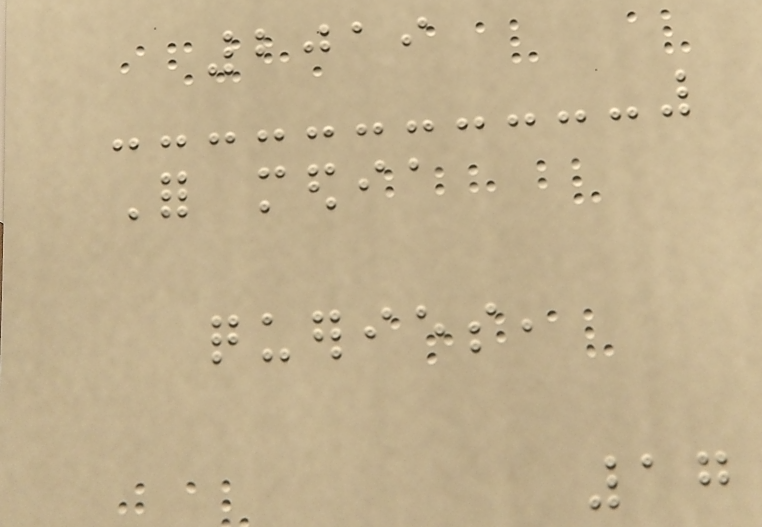2019
For media
queries,
17
